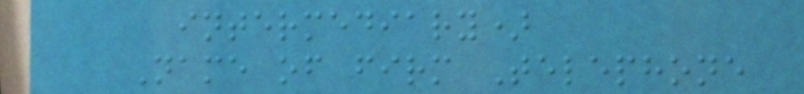intermediary)
Name of firm Telephone
